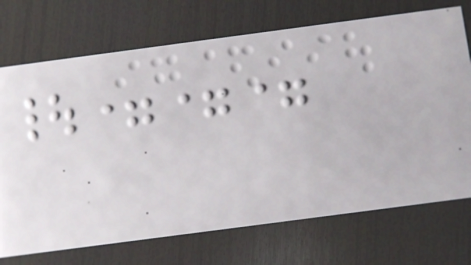|===
